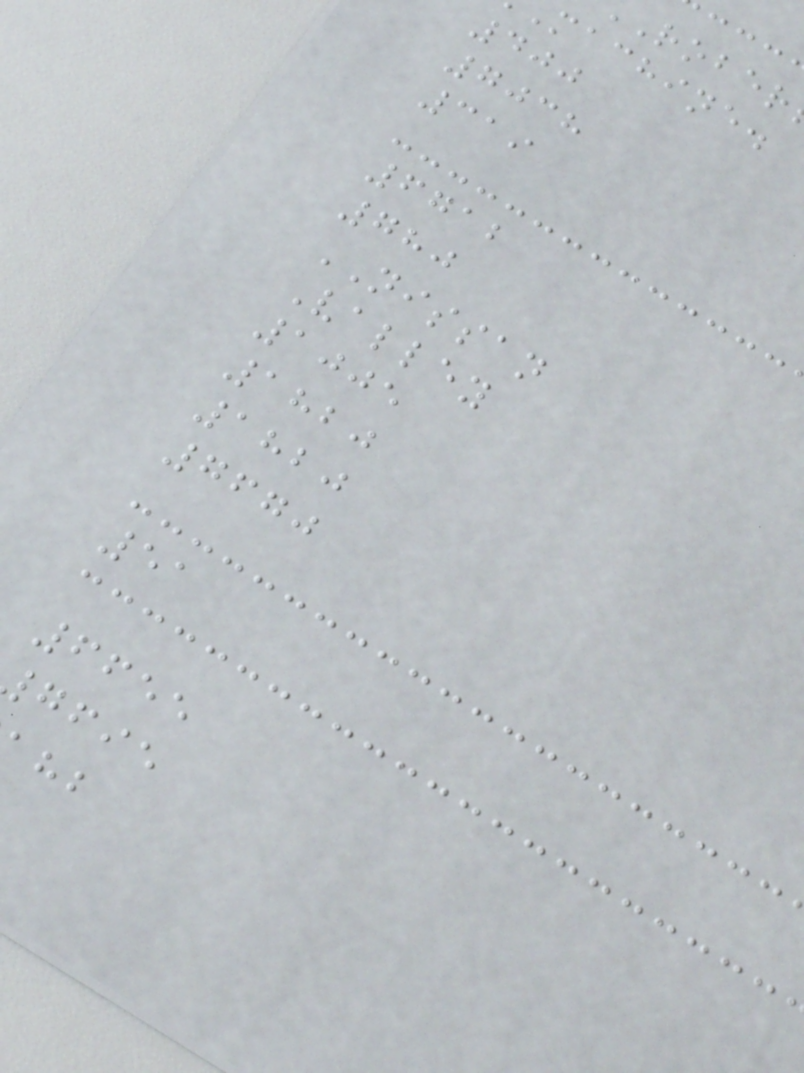machine.
400
7038
319
6712
780
NISSAN
Valley
1005
1820
1820
7670
51
6655
gfie
